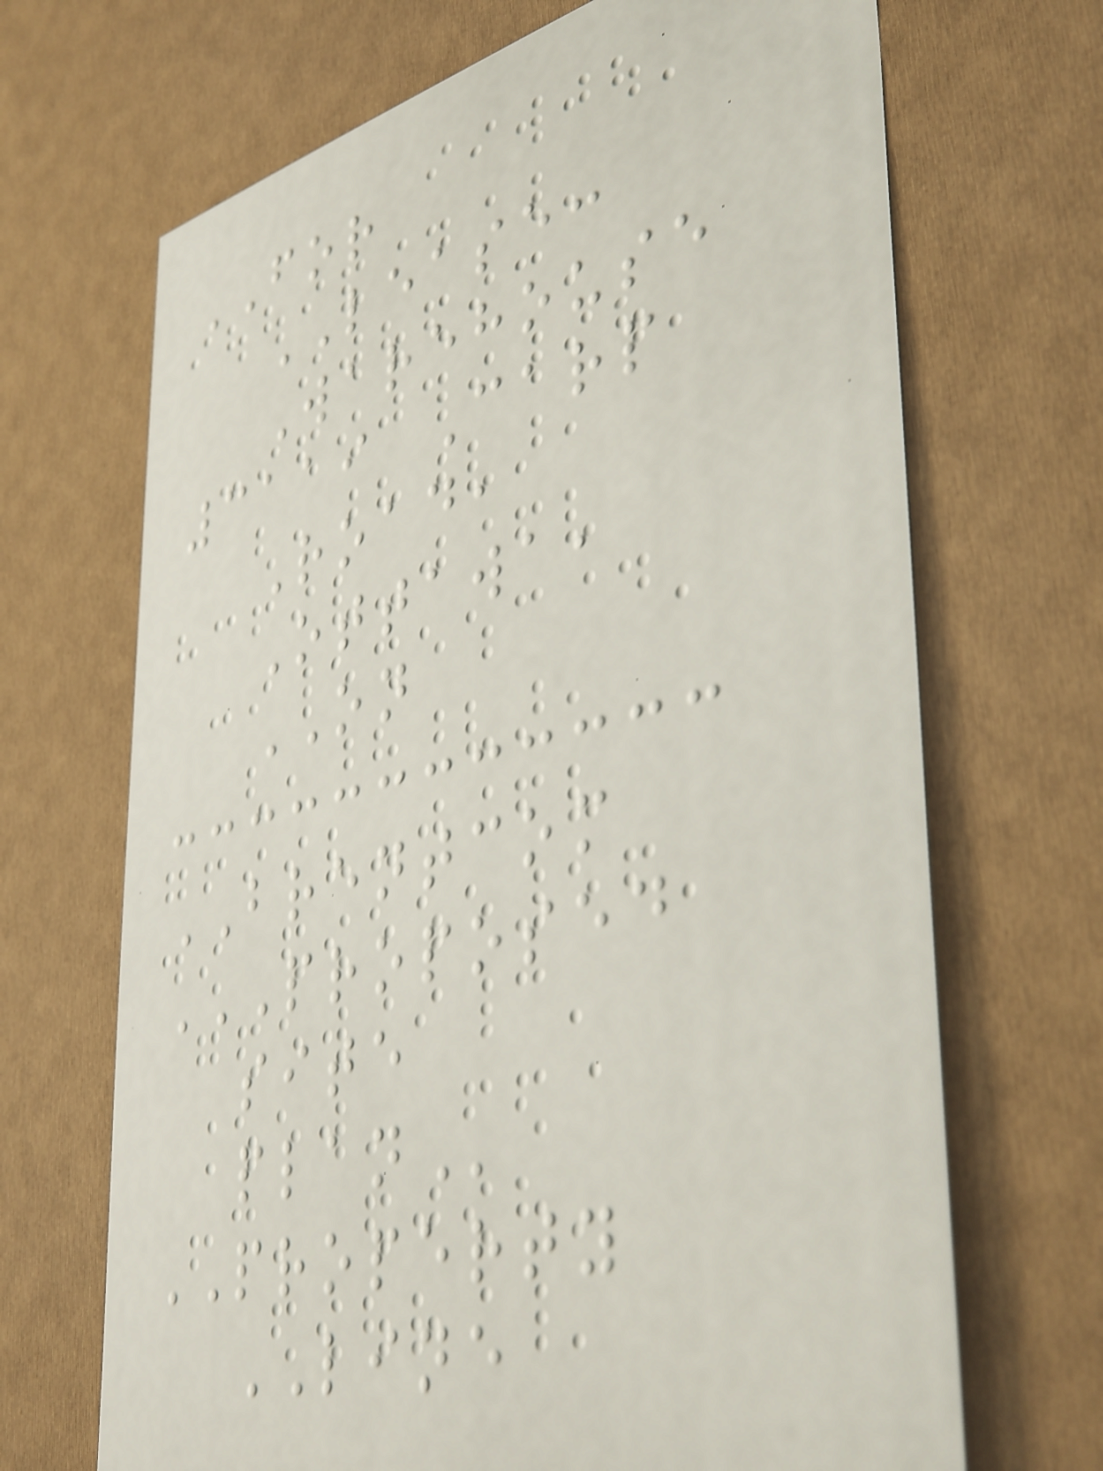FOR
LEASE:
Warehouse
3119 Carp
Road,
Ottawa,
ON
BRENTCOM
PROPOSED
SITE
PLAN
PROPERTY
LINE
